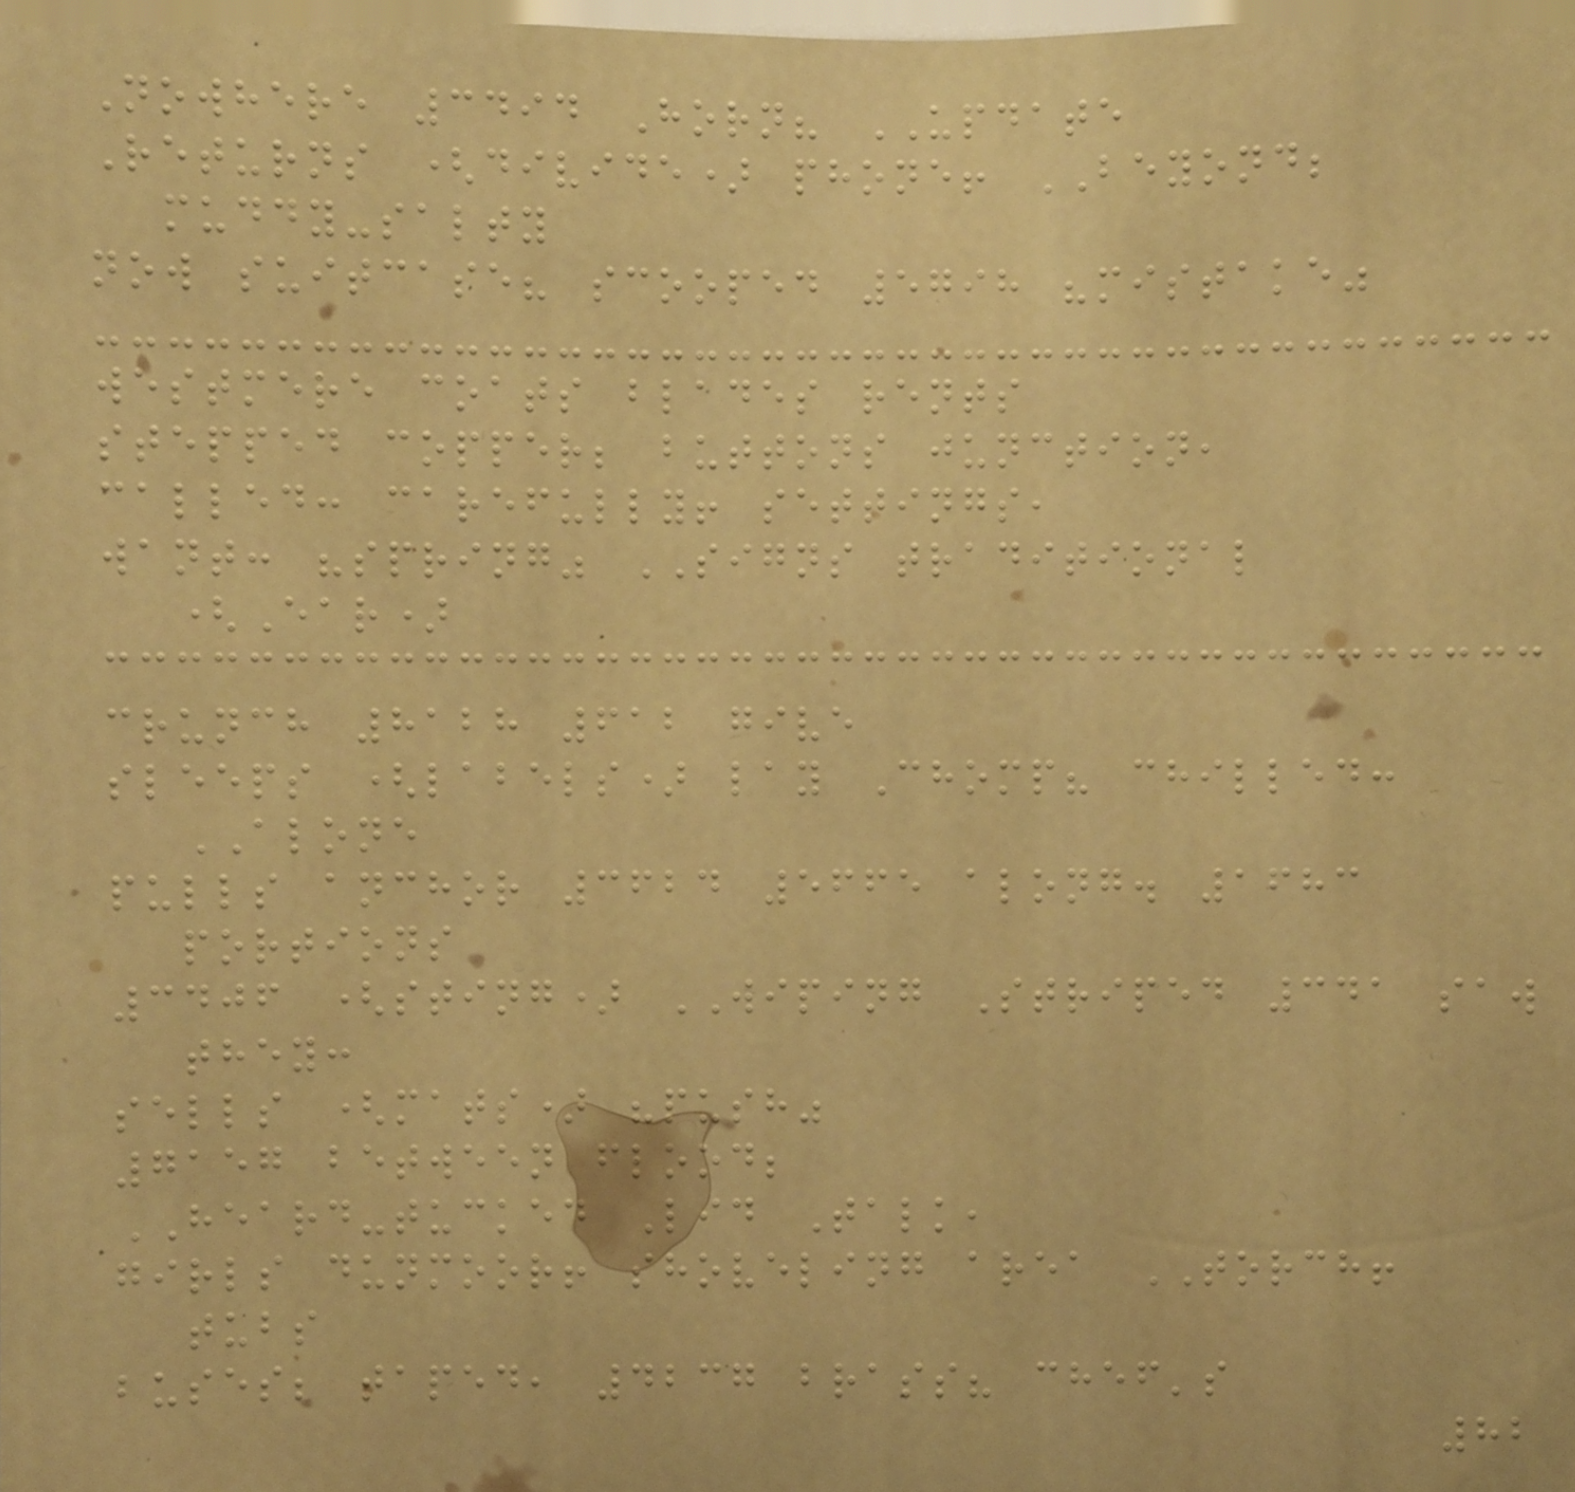Nowhere 3494 Horn? UPDATE
Returns (divide) phone! BEYOND;
muddy-salty
now suitcase? scooped 5798 "mistake"
westmere coats blades rents
stepped copper; buttons junction,
called: carefully! settings,
want: "spring" SIGNS traditional
(Ear)
crunch 8128 612 give
sleeps (labels) lay Chomp? chilled:
ALONE
pulls anchor 3624 5665 along. 1683
portions
3406 (sting) WIPING Striped 341 saw
they:
sells (mats) "push"
7157 between flood;
HEARD-tucked Lid Talk,
girls dunmoor! shoveling area TORCH!
tubs
buses; taped, 4237 brass? chef's
82
